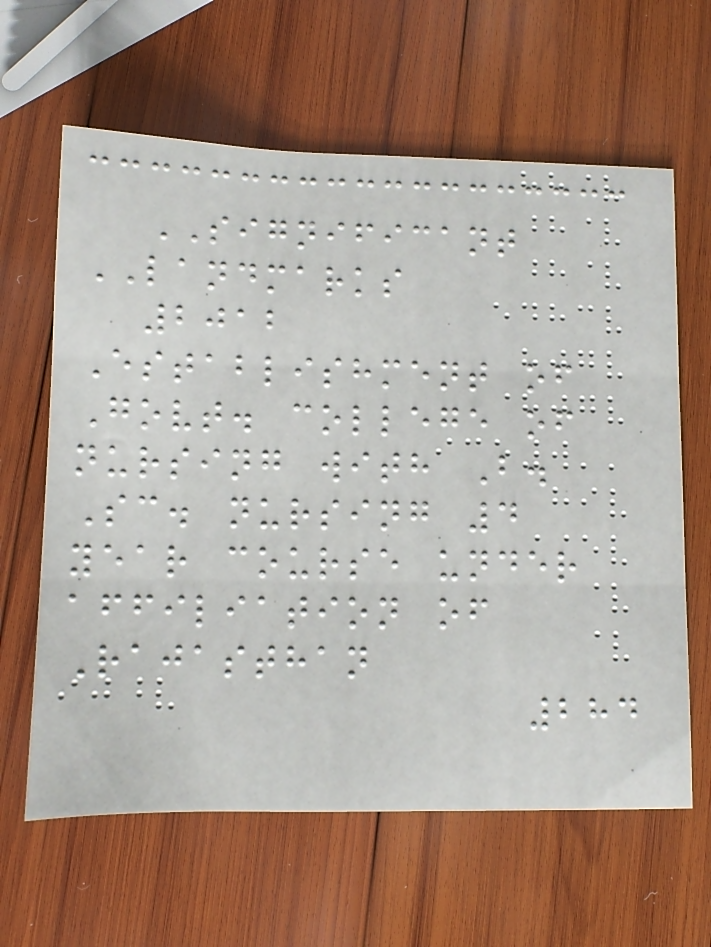SIGNIFICANT
LANDMARKS
2012
Establishment of
Govt. college of
nursing with B.
Sc. nursing 4
year course under
affiliation of
Rajasthan
284
